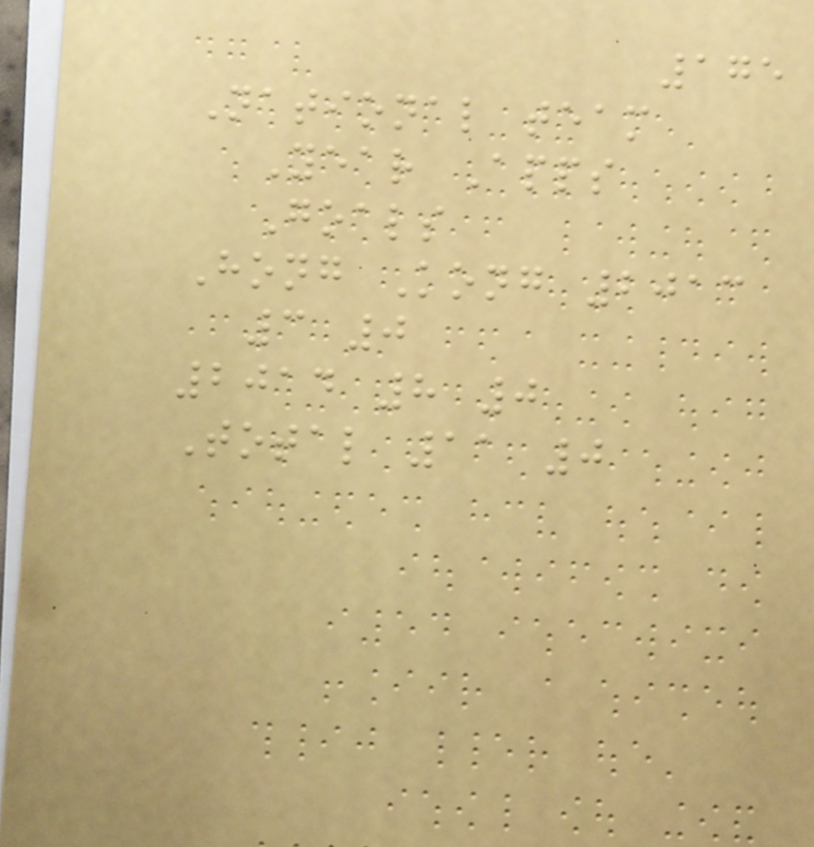175
National team
Year Apps
Goals
Hong Kong 2013
3 0
2014 8 0
Total 11 0
